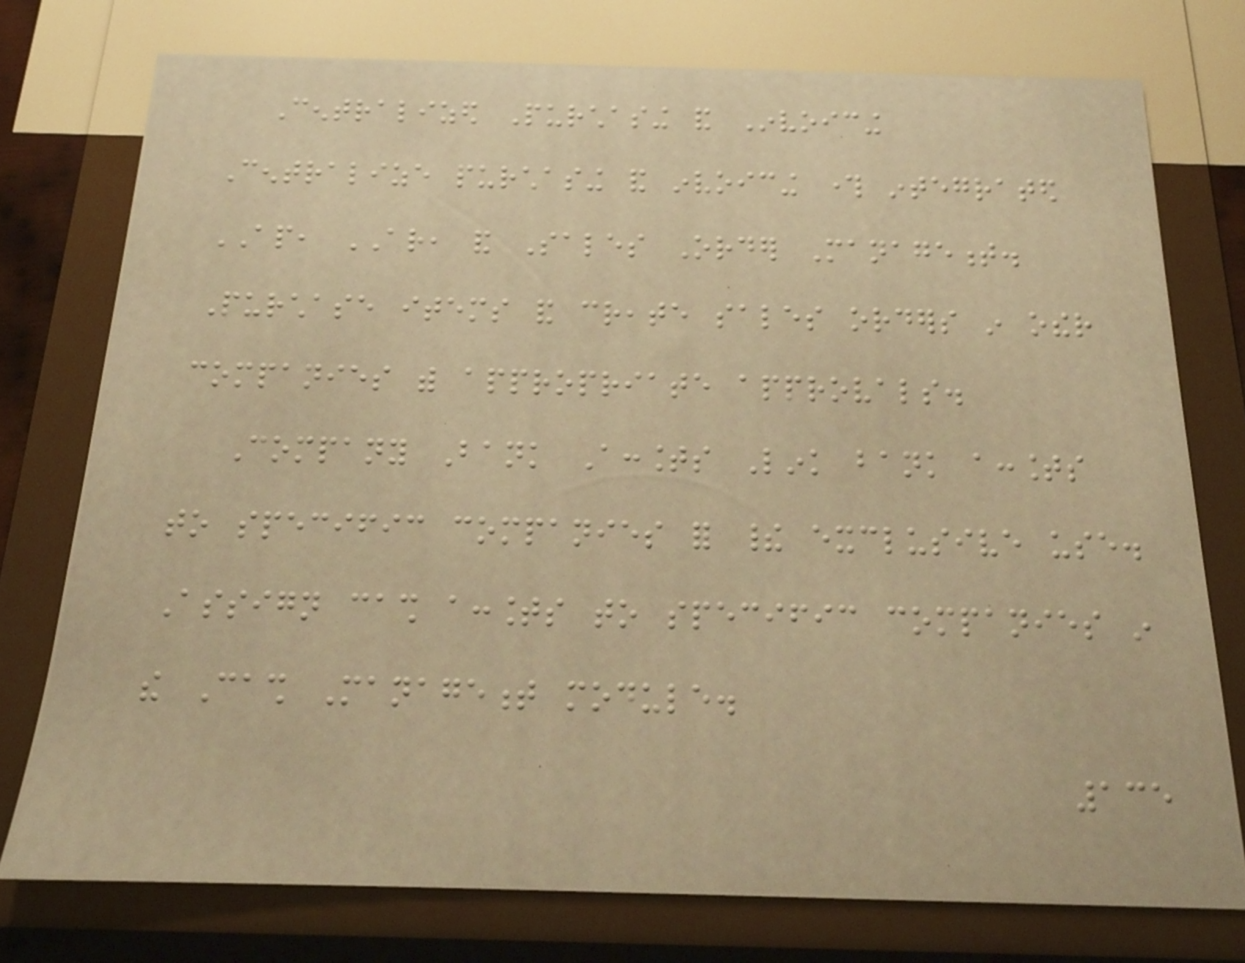Centralized Purchasing and Invoicing
Centralize purchasing and invoicing through integrated
AP, AR, and Sales Order Management.
Purchase items and create sales orders in other
companies with appropriate approvals.
Company Bank Accounts Link bank accounts
to specific companies for their exclusive use.
Assign cash accounts to specific companies in
the Cash Management module.
135
